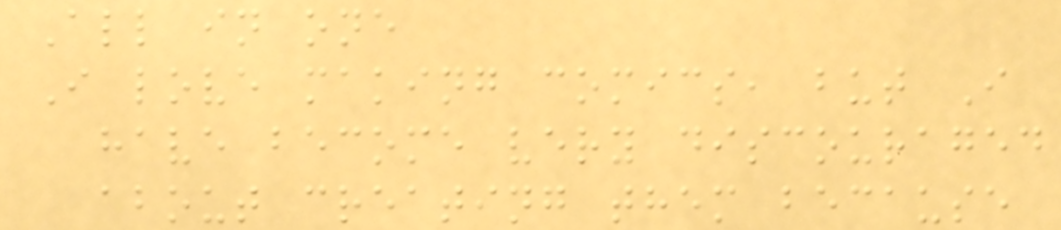All in one
I love making comics, but I
have become very discouraged
about creating them because
